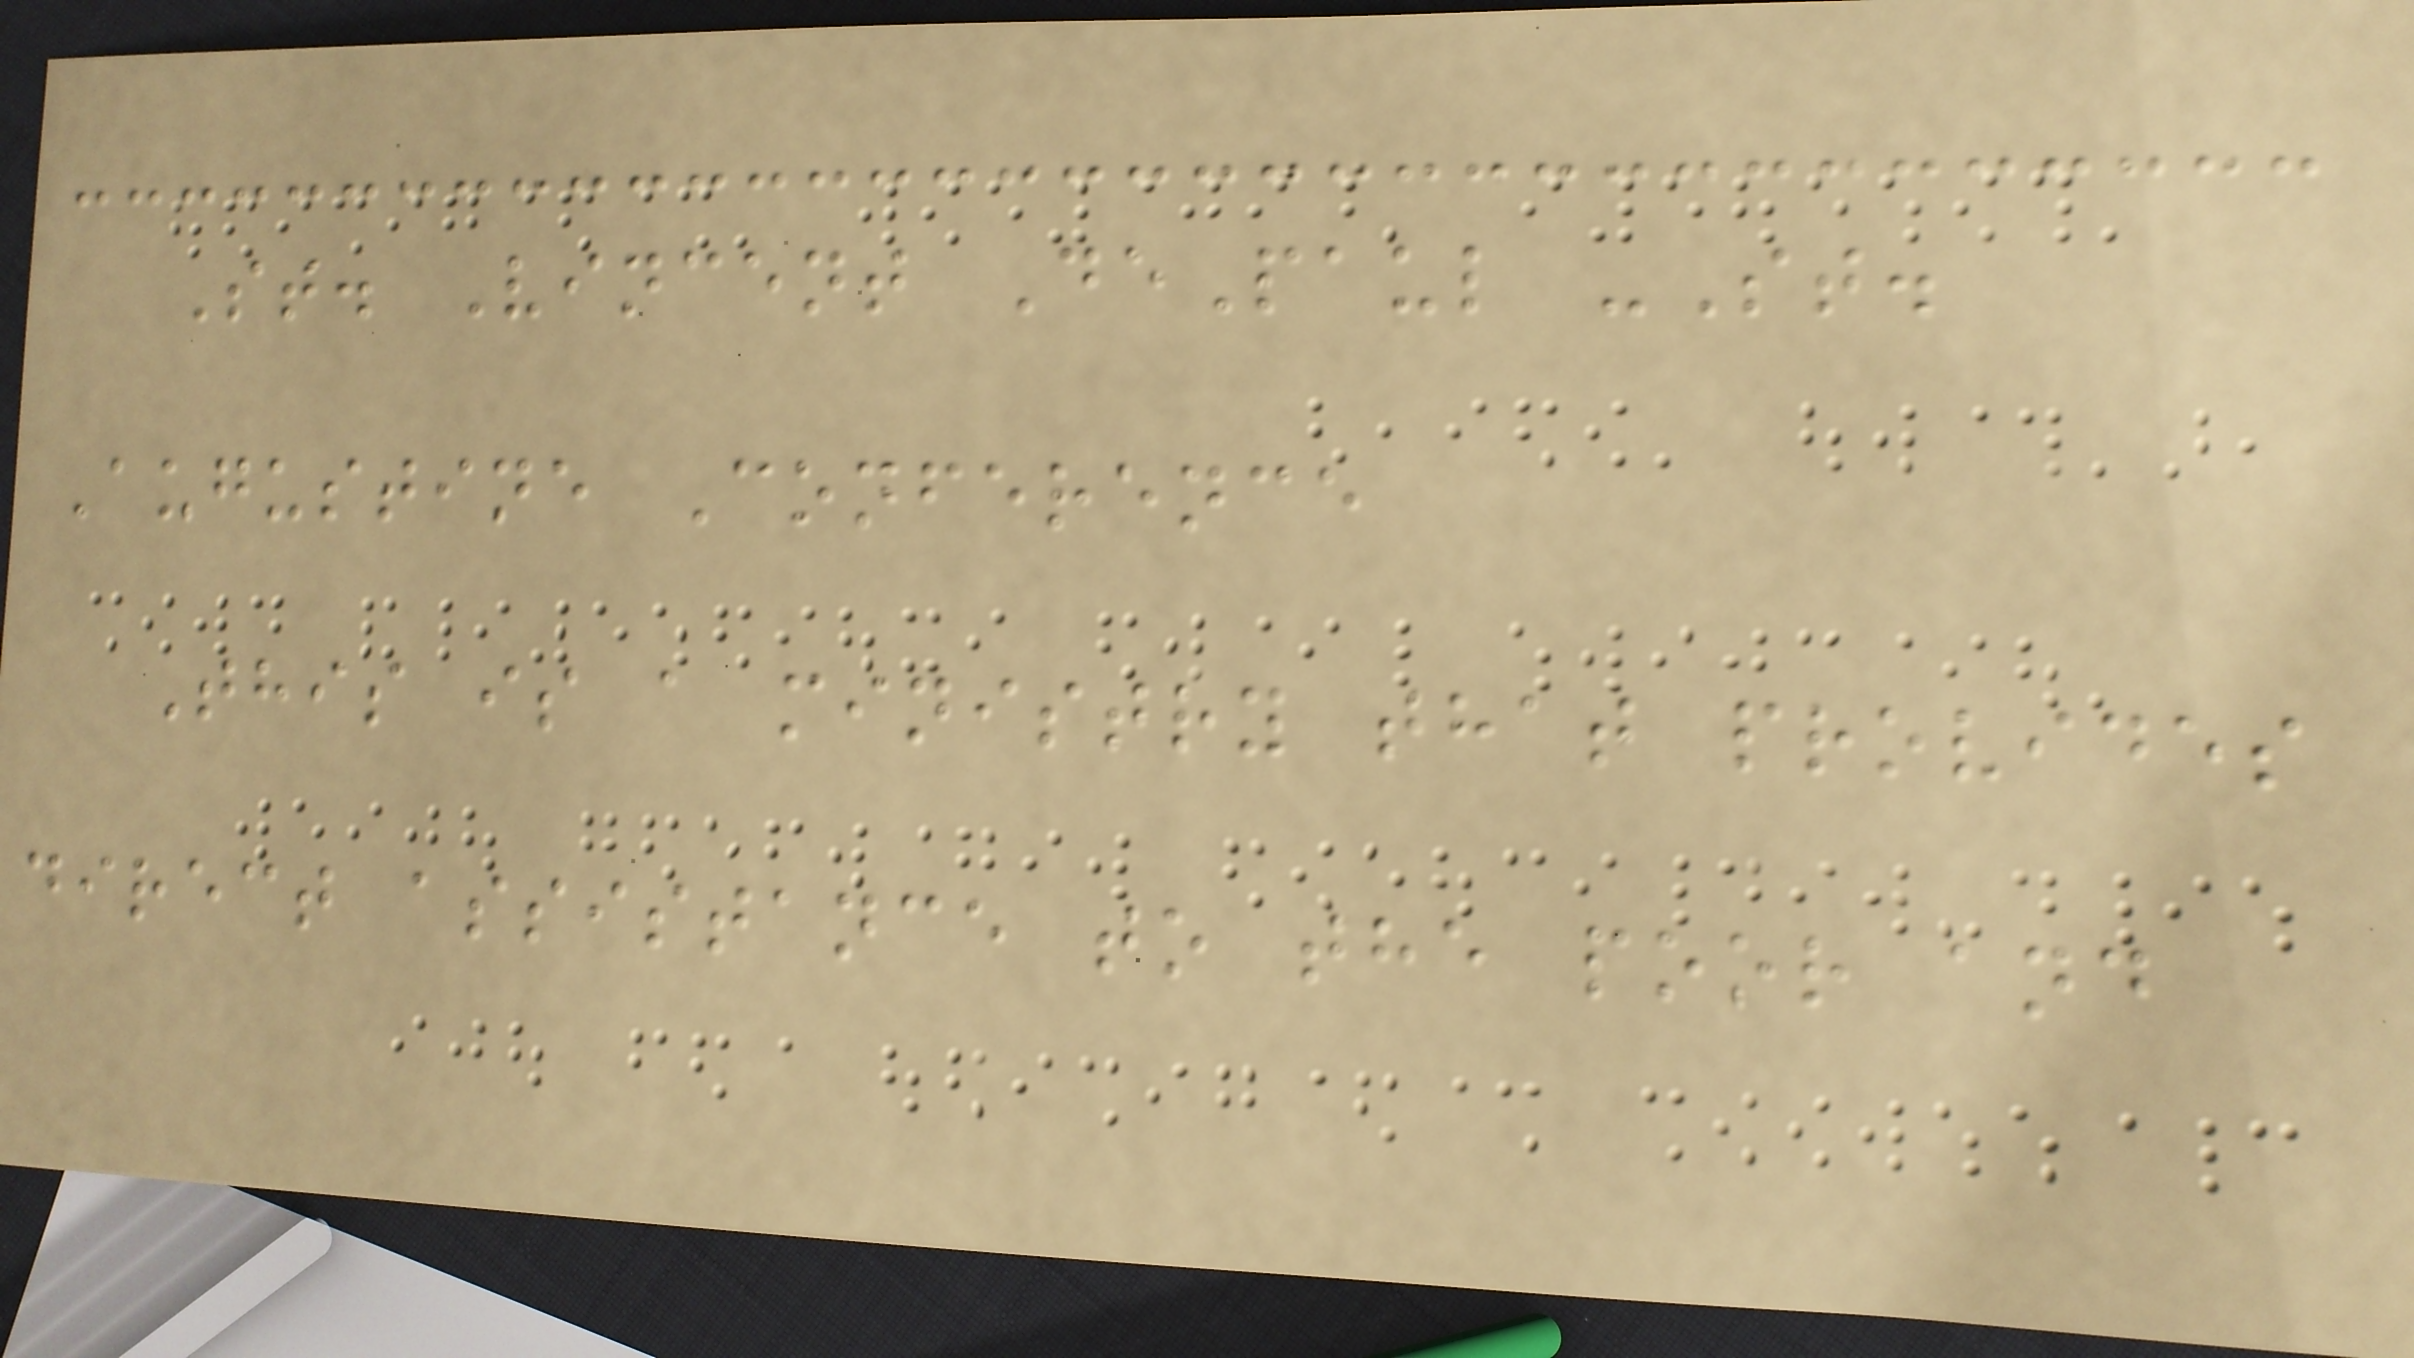St. Vincent DePaul -St.
Augustine Conference
This is a ministry that provides
direct assistance to the poor and
